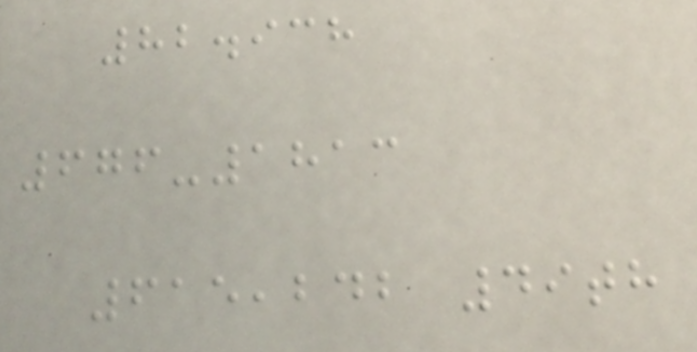82.938
676-1813
615,242 49th
